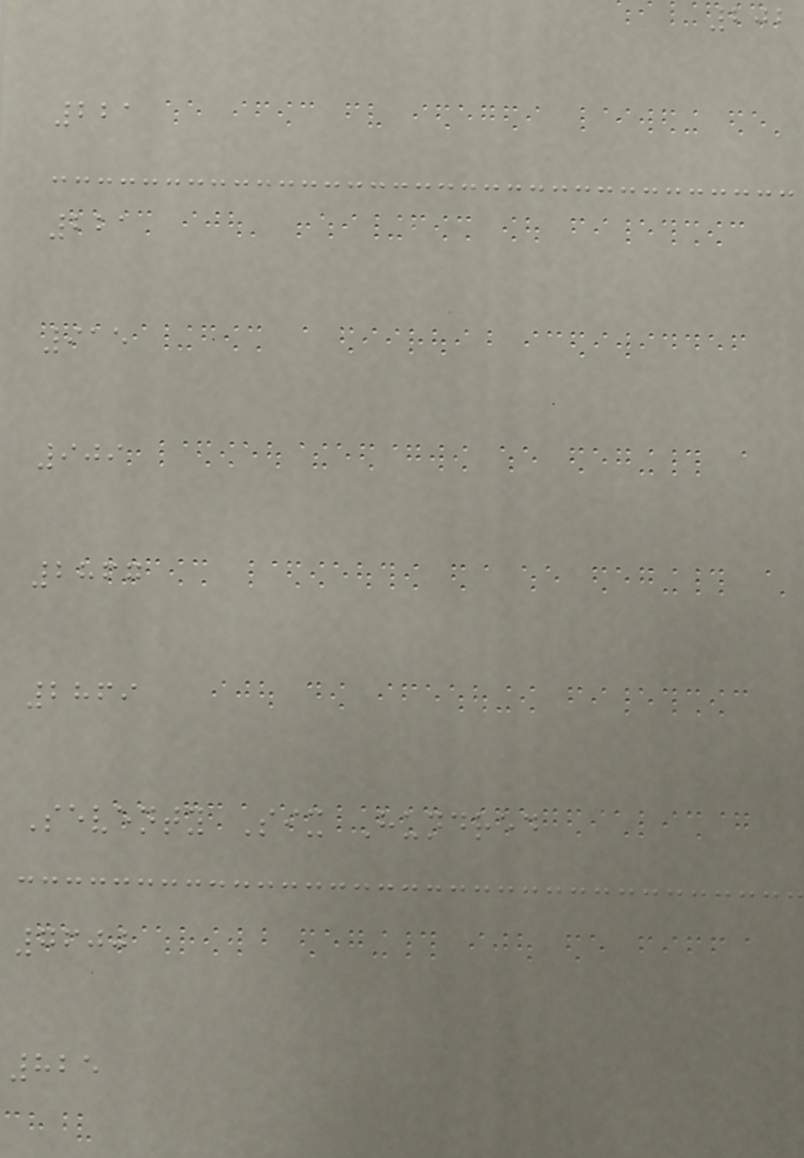202
221
221
915
909
2867
2869
Seventy Six Hundred
7600
825
